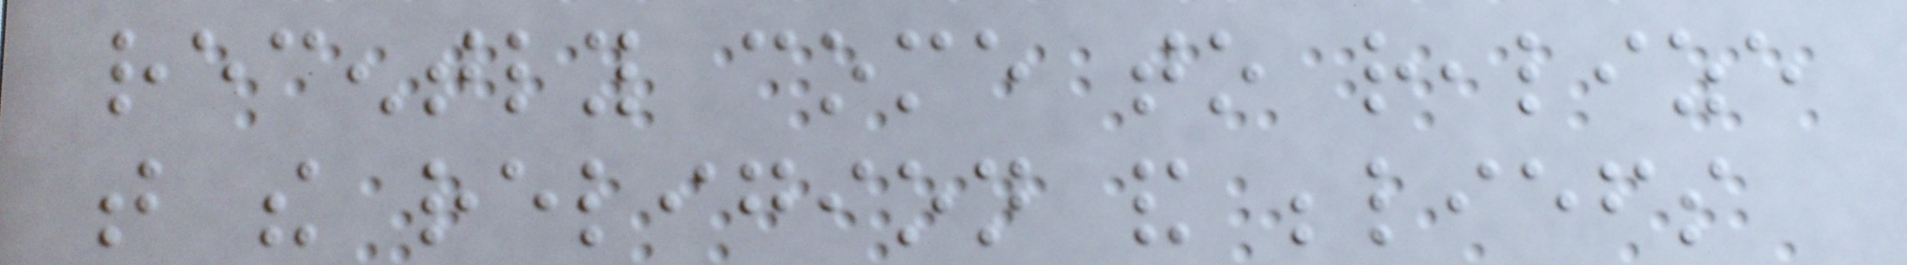recently come to realize
that the religion and beliefs
